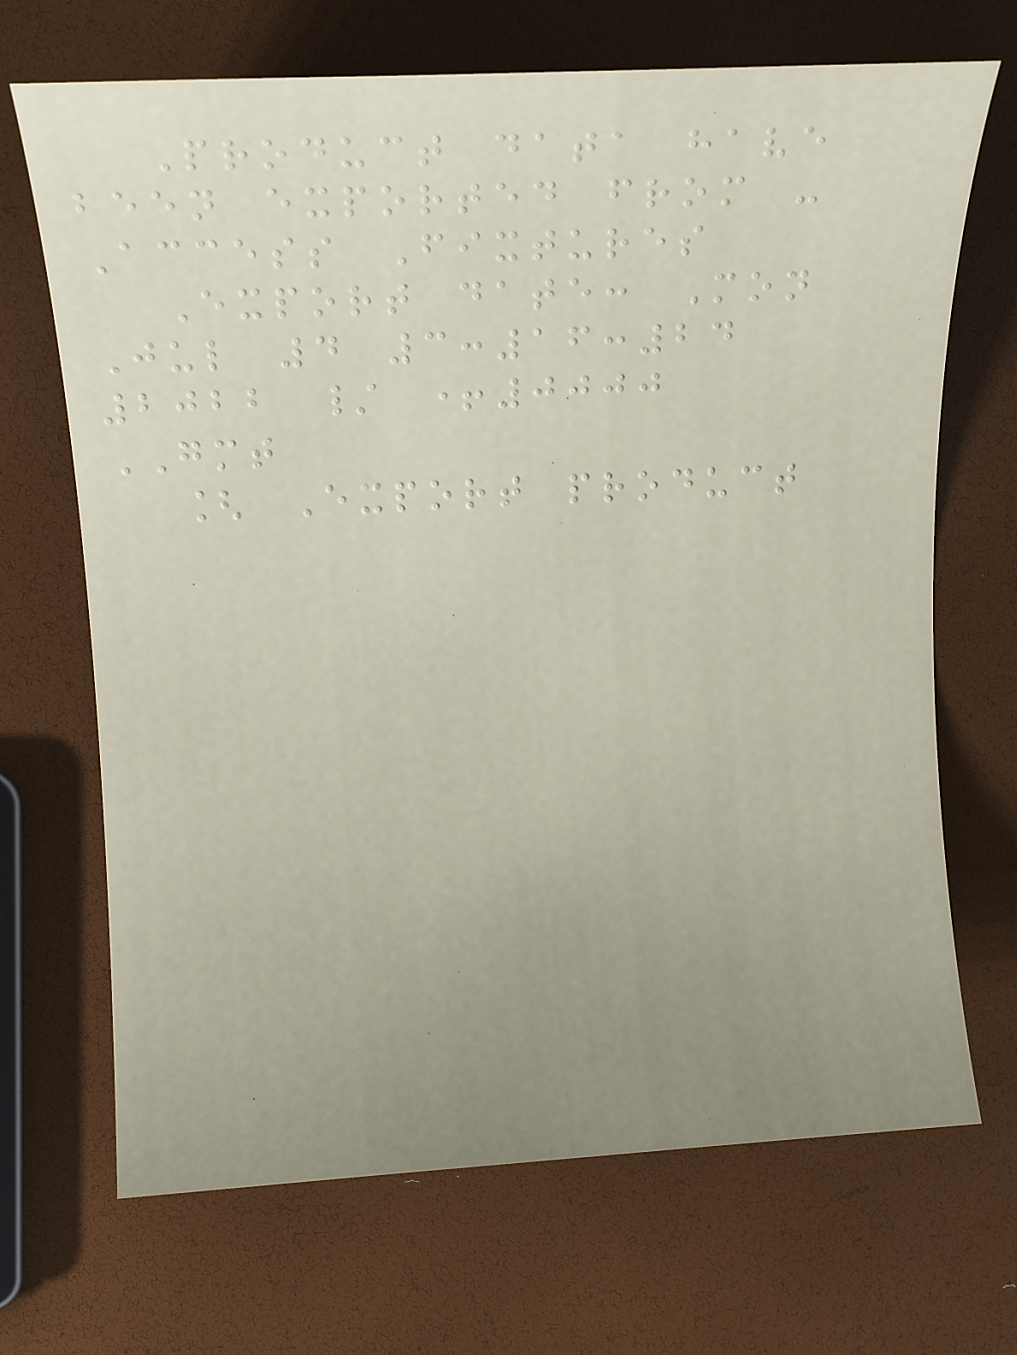Product data have
been exported from -
Access Fixtures
Export date: Mon
Jul 4 3:16:24
2022 / +0000
GMT
[ Export product
